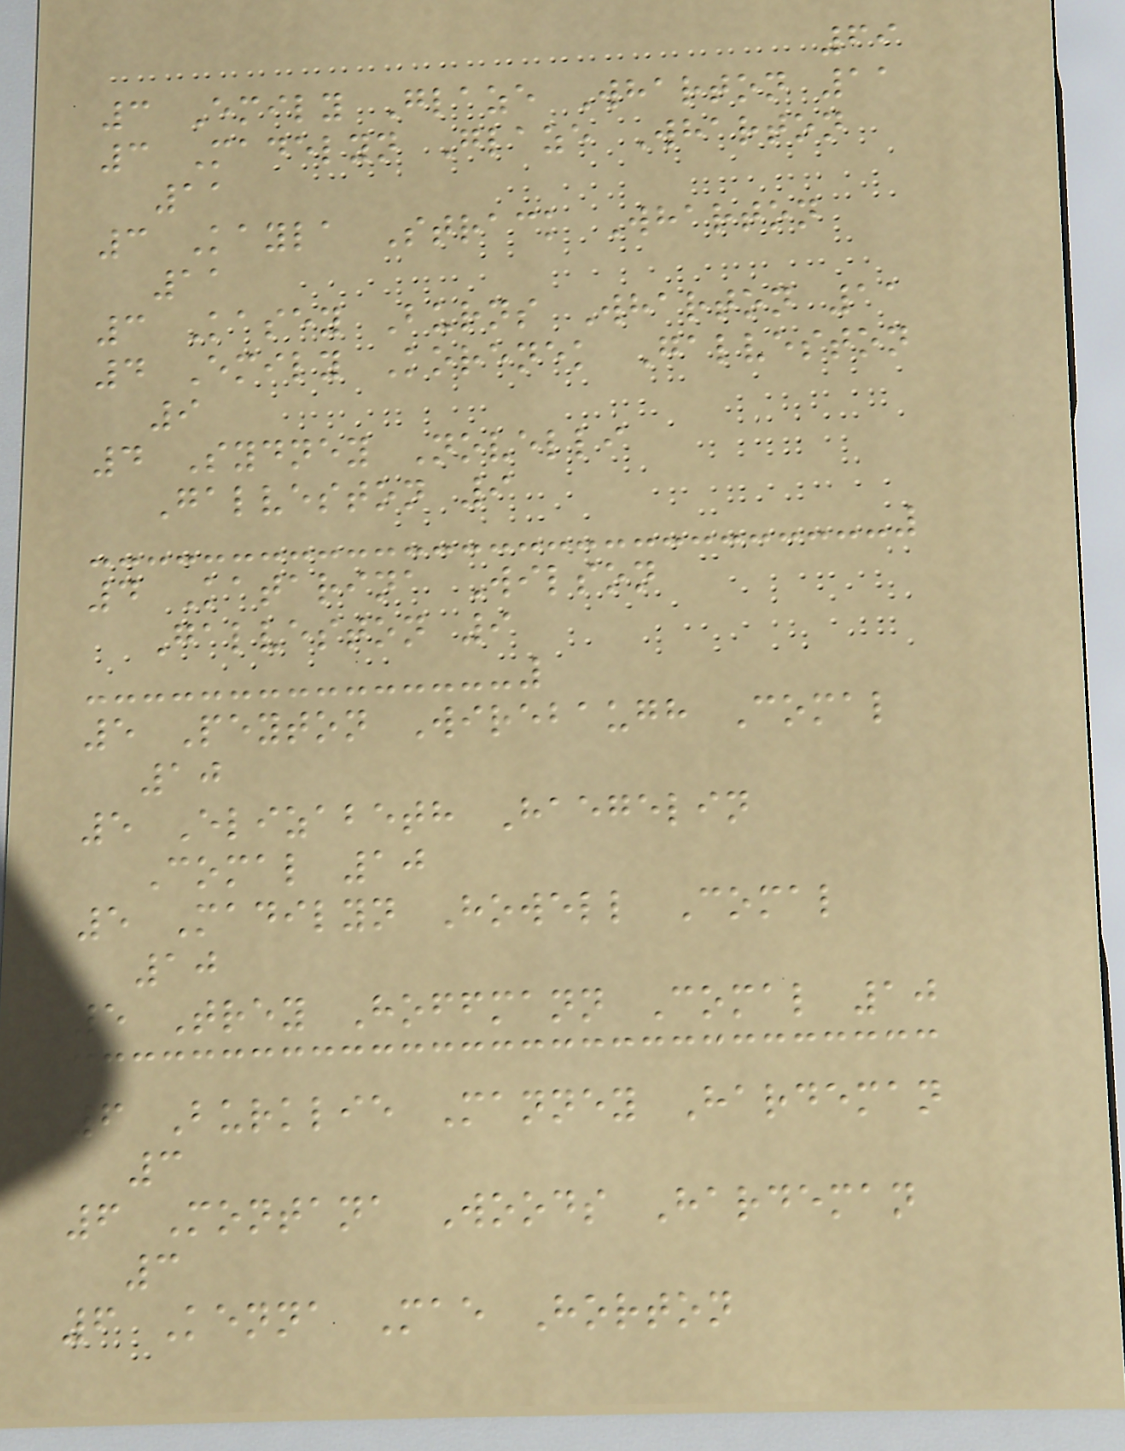69
3 Emily Glaze Wharton 11
3 Madelyn Glaze Wharton
11
3 Kayla Strack Wharton
11
3 Kasey Burns Wharton 11
4 Emily Korenek Galveston
9
4 Sydney Novelli
Galveston 9
4 Katarina Wilson
Galveston 9
5 Peyton Wirebaugh Comal
10
5 Elizabeth Haegelin
Comal 10
5 Madilyn Howell Comal
10
5 Trey Hoffmann Comal 10
6 Burklie Manney Hardeman
3
6 Montana Woods Hardeman
3
6 Kenna Mae Horton
